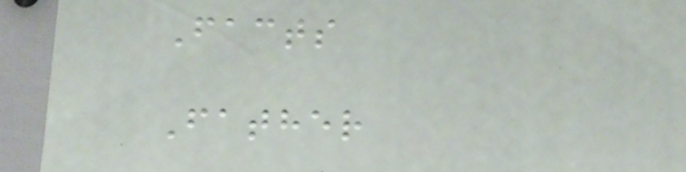Facts
Father
